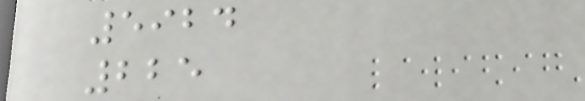5924
225
